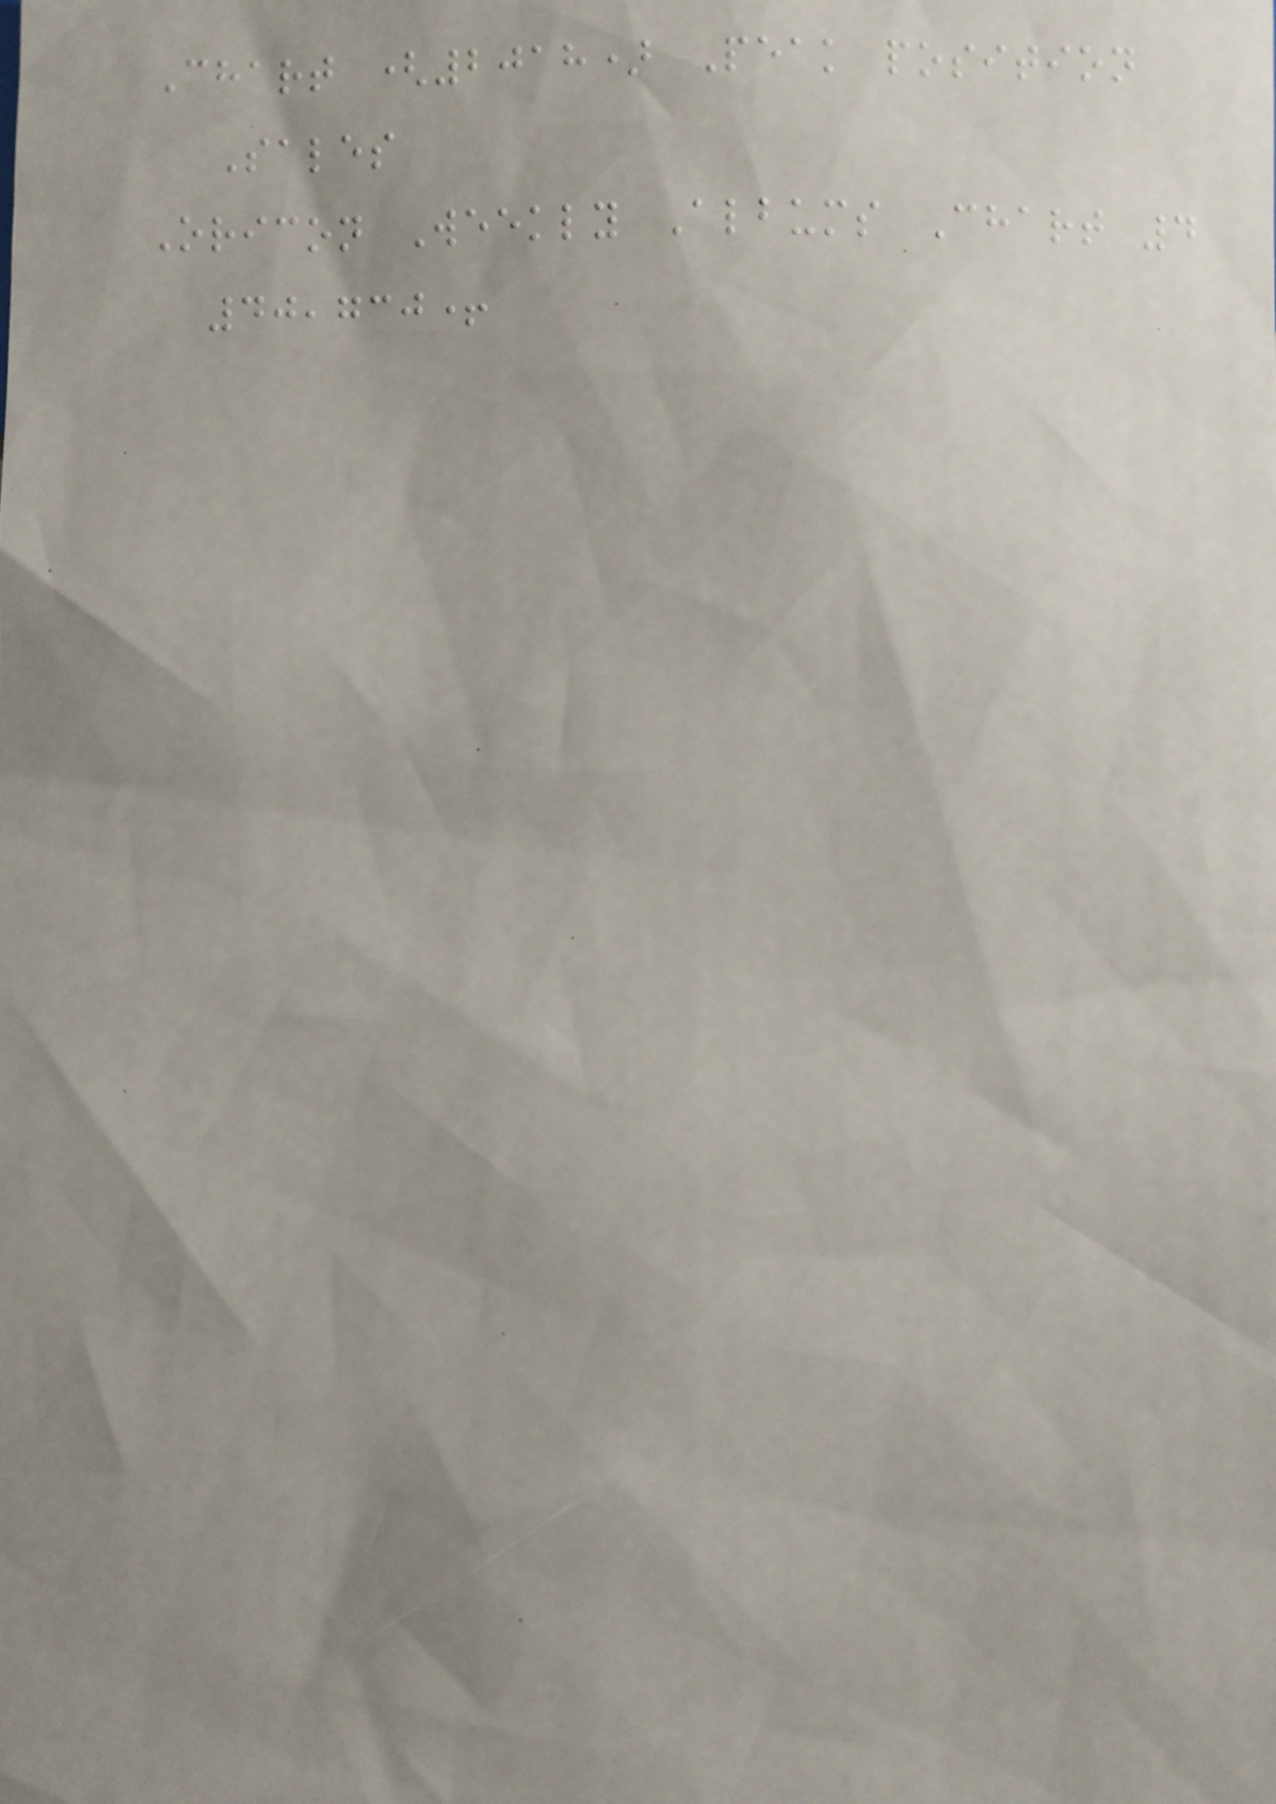Chart (2018) Peak position
Sales
Oricon Weekly Albums Chart 4
40,730+
